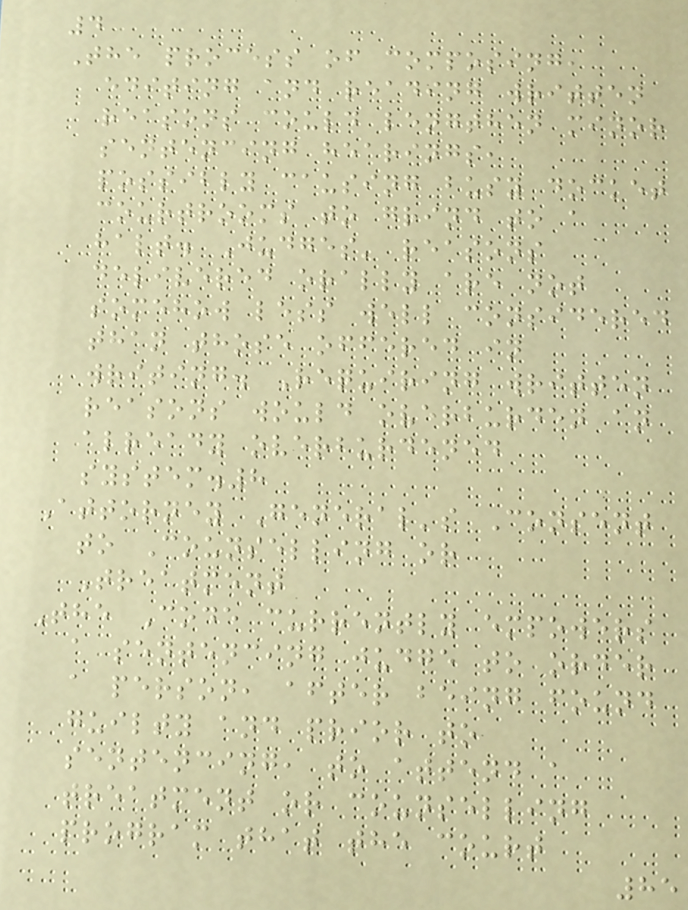4
The process of composing,
editing and reading written
reasons could lengthen minor
sentencing hearings,
possibly causing busy docket
courtrooms to grind to a
halt. Judges' reasons
delivered orally are not
somehow less well considered
than those offered in
writing. Requiring written
reasons would overburden an
already overburdened
system.8
Attorney General's Consent
to Counselling or
Treatment
The Code currently empowers
a sentencing judge to order
a person, after being found
guilty and prior to
sentencing, to attend a
treatment or counselling
program that the court
85
